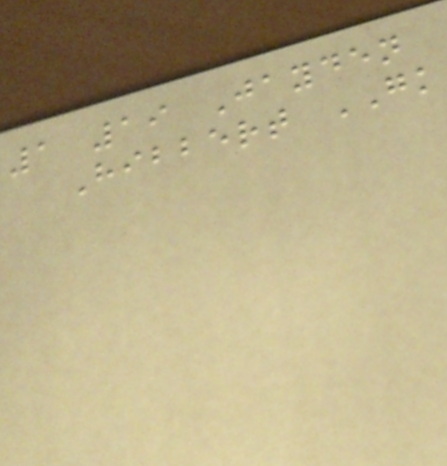1 19 Jayden
Hibbert GK
